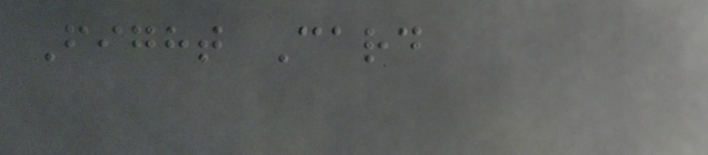Fight Card
